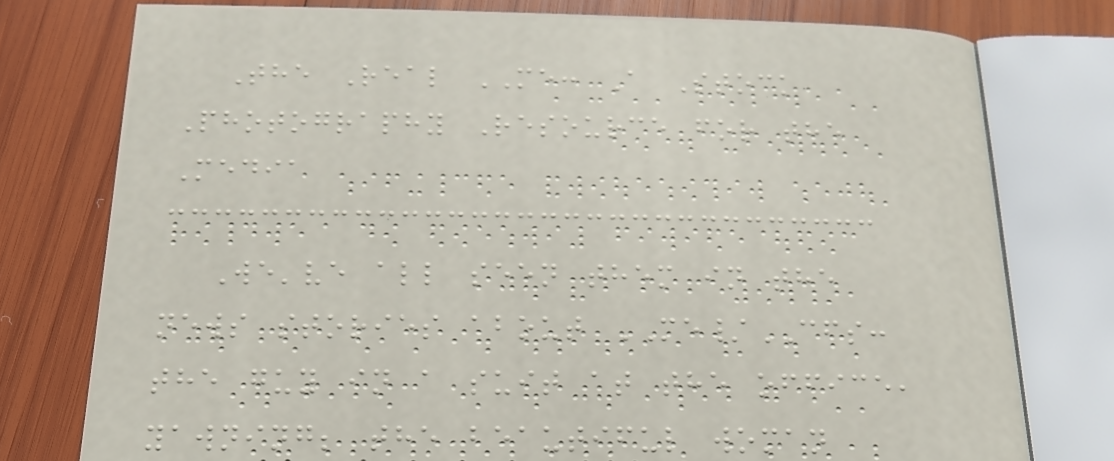The Real ME: A Stock
Photography Resource for the
Media
We've all seen them in the
news stories about ME/CFS:
the guy in a suit at the office,
yawning; the beautiful woman
